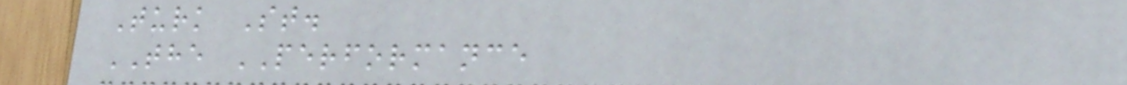Turk St.
THE PERFORMANCE
